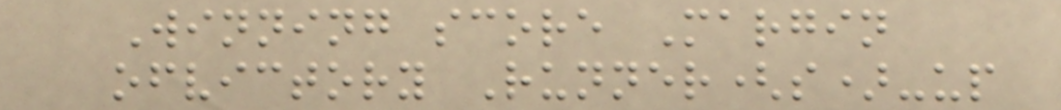Winning score Margin
ofvictory Runner(s)-up
